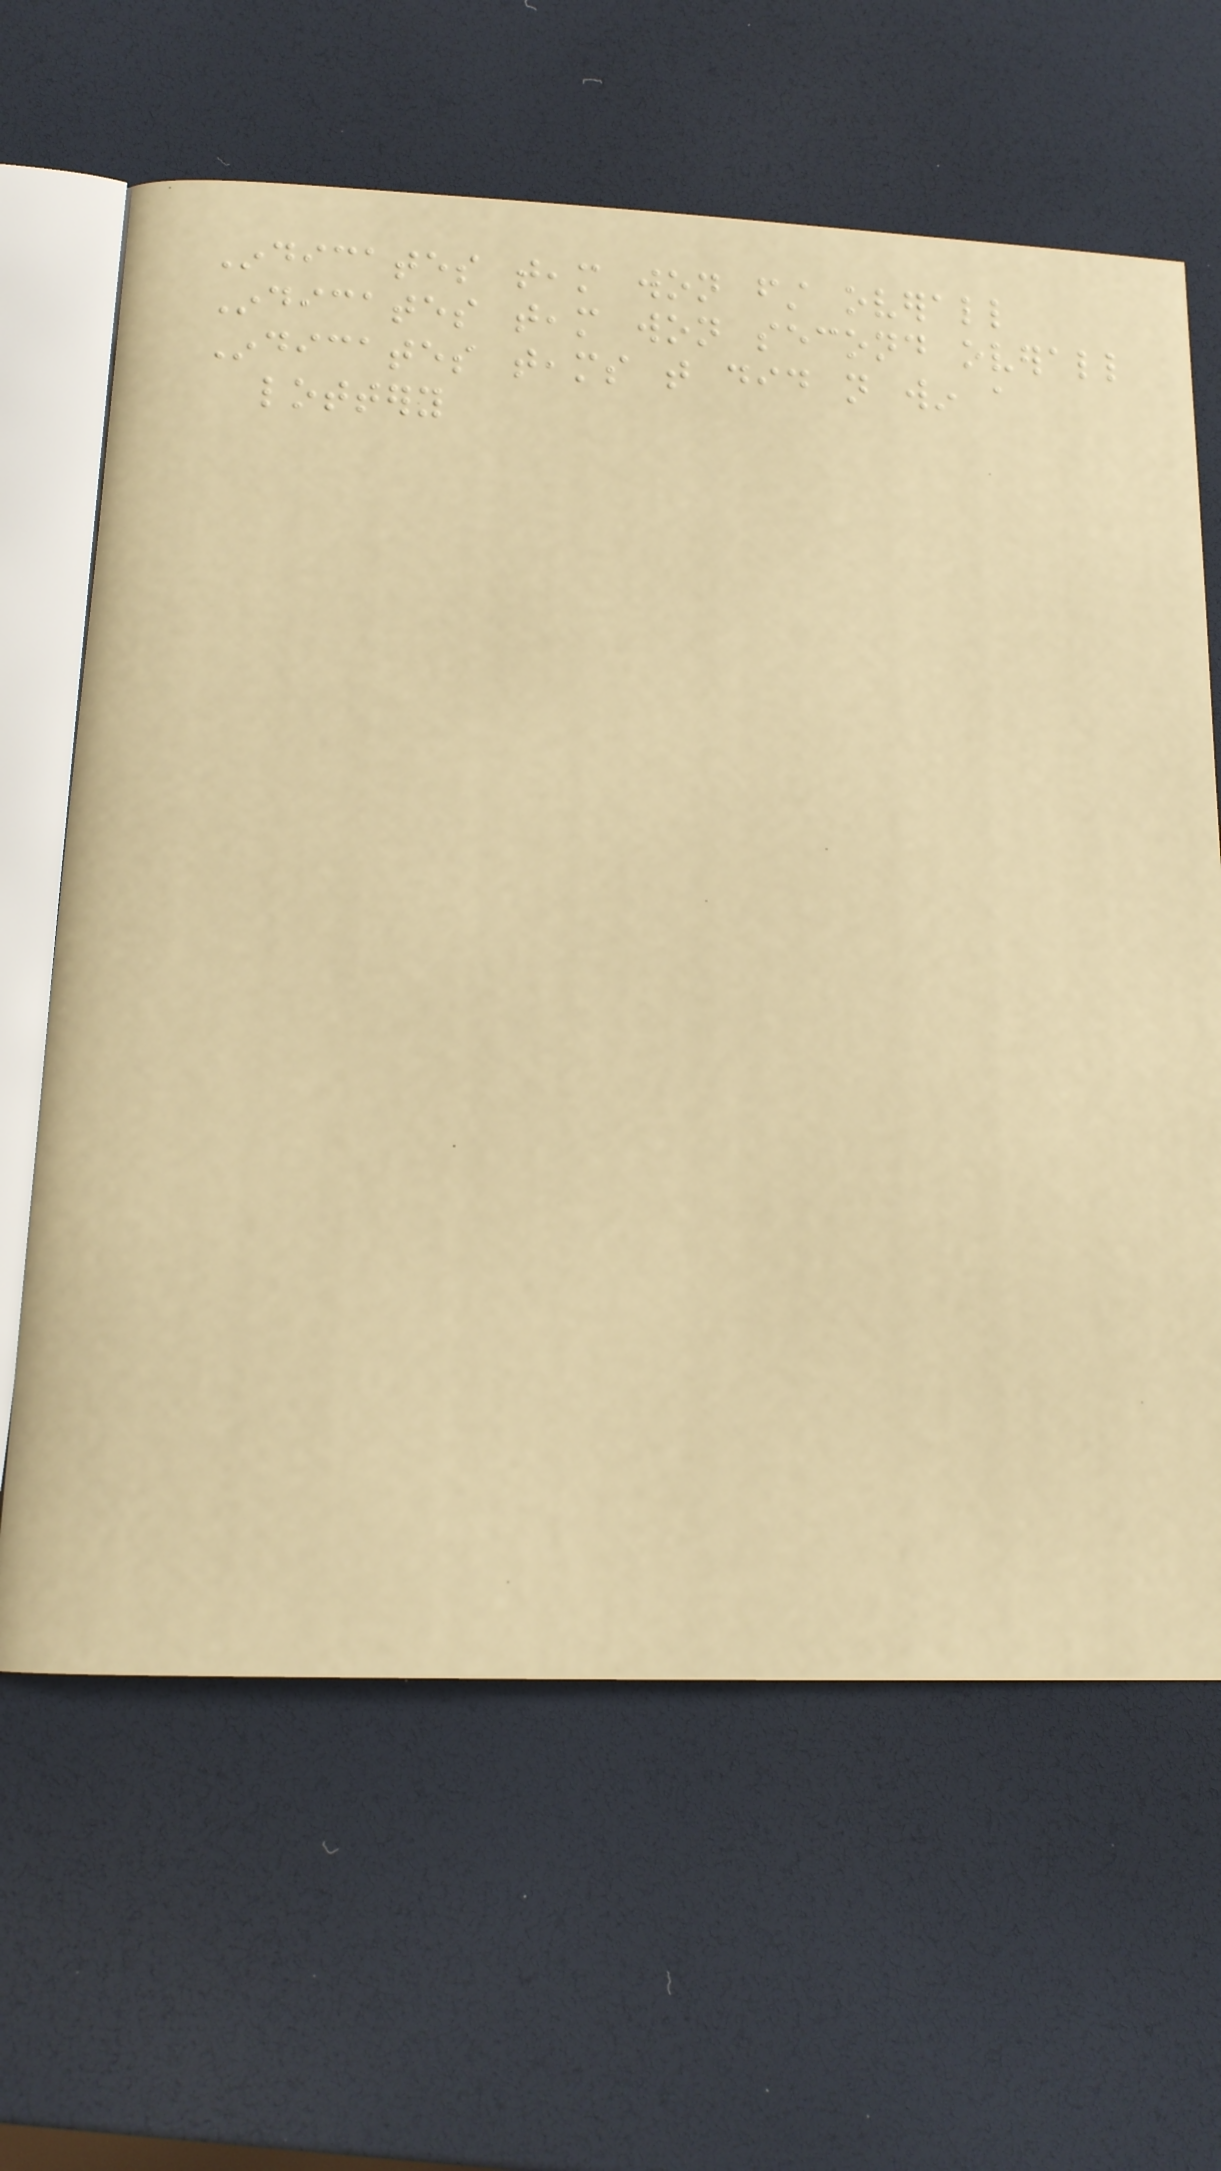Indicates team won first overall
Indicates team won second overall
Indicates teams that did not win a
lottery
